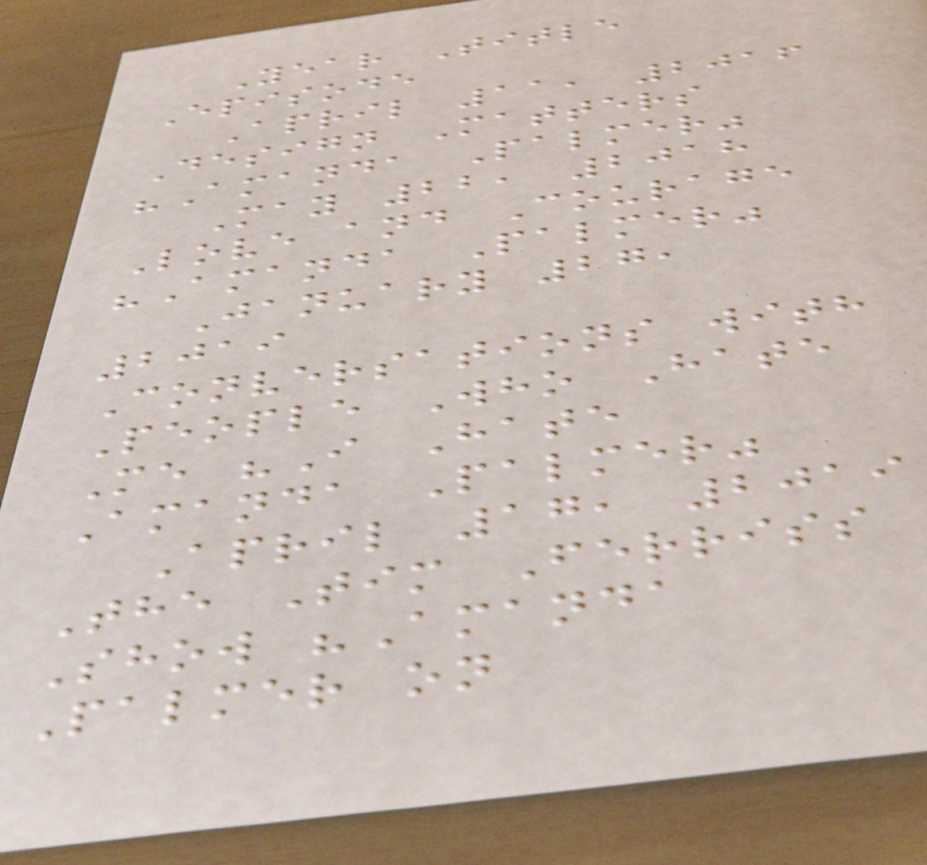Year Title
Episode
April 11, 2016
Design Matters
"Amanda Palmer"
May 22, 2018
Love and Courage
"Amanda Palmer"
January 27,
2019
Conversations with
People Who Hate
Me "I Hate
Amanda Palmer"
April 17, 2019
The Tim Ferriss
Show "Amanda
Palmer on
